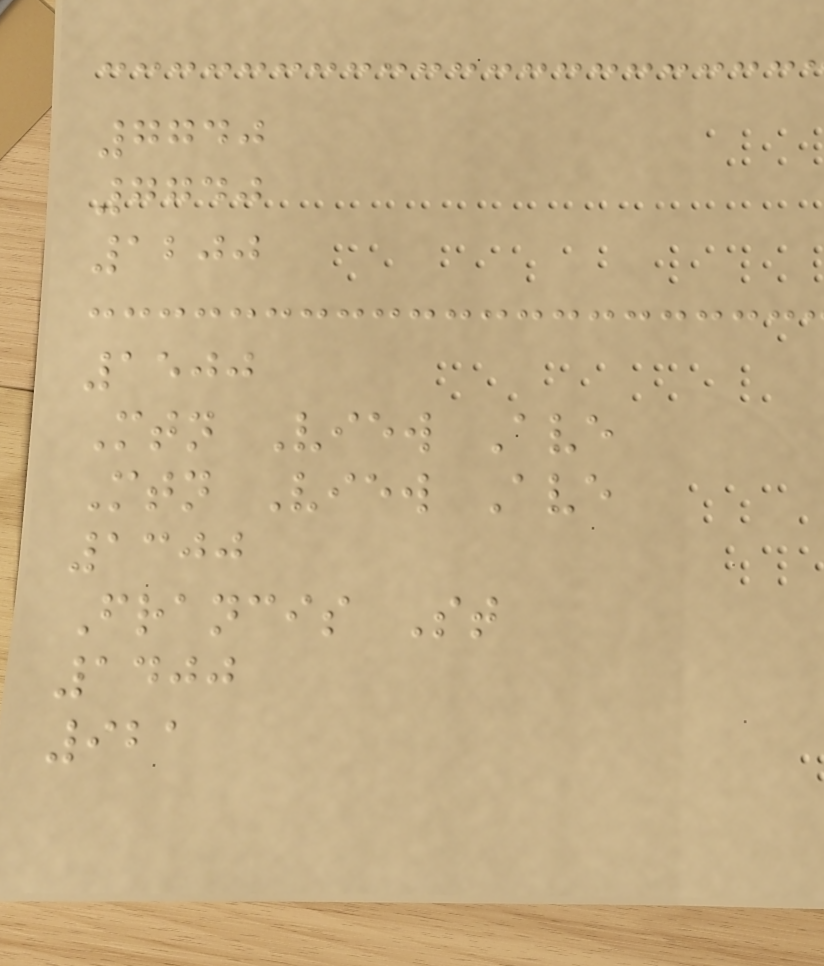7740
7740
1200
1500
Mtn View Ave
Mtn View Ave
1300
Francis St
1400
921
